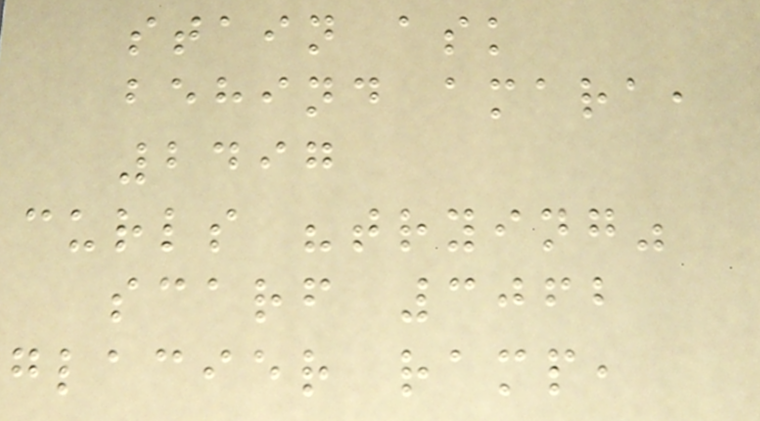stain ask
behind amara,
2497
curls "trying"
scarf 3062
glacier ramp,
